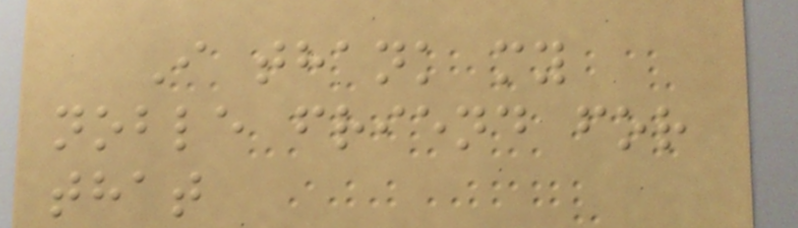I thank my
noble friend for
that
